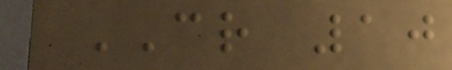CR 10
